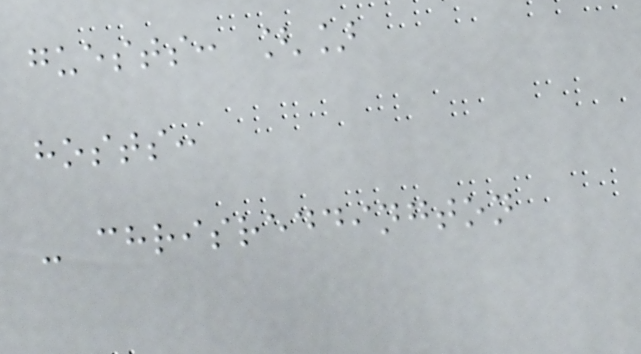guests: []
hosts:
- chrisreddington
